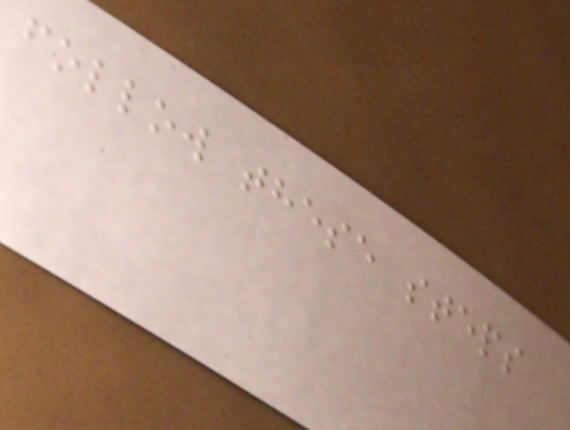follow these steps
